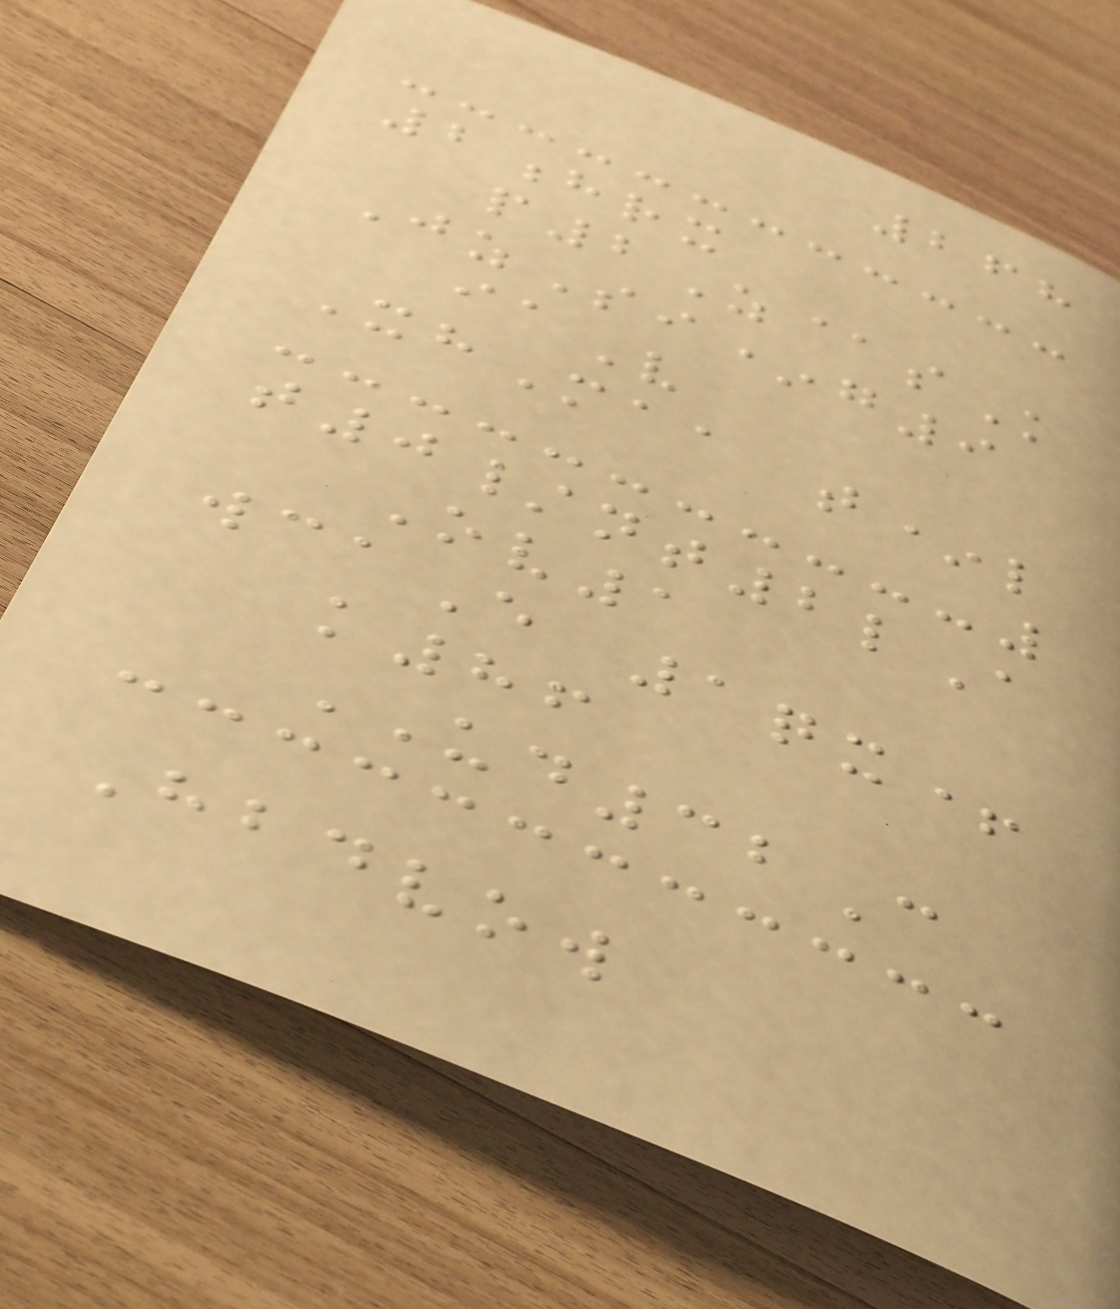268
2hrx
p2Z@sK
JzSi*g9
iaV
XhMaa t*l
t0/nt2lA
Ov1
wcaE 1qx+
k86
UD32C
Hbdvow
